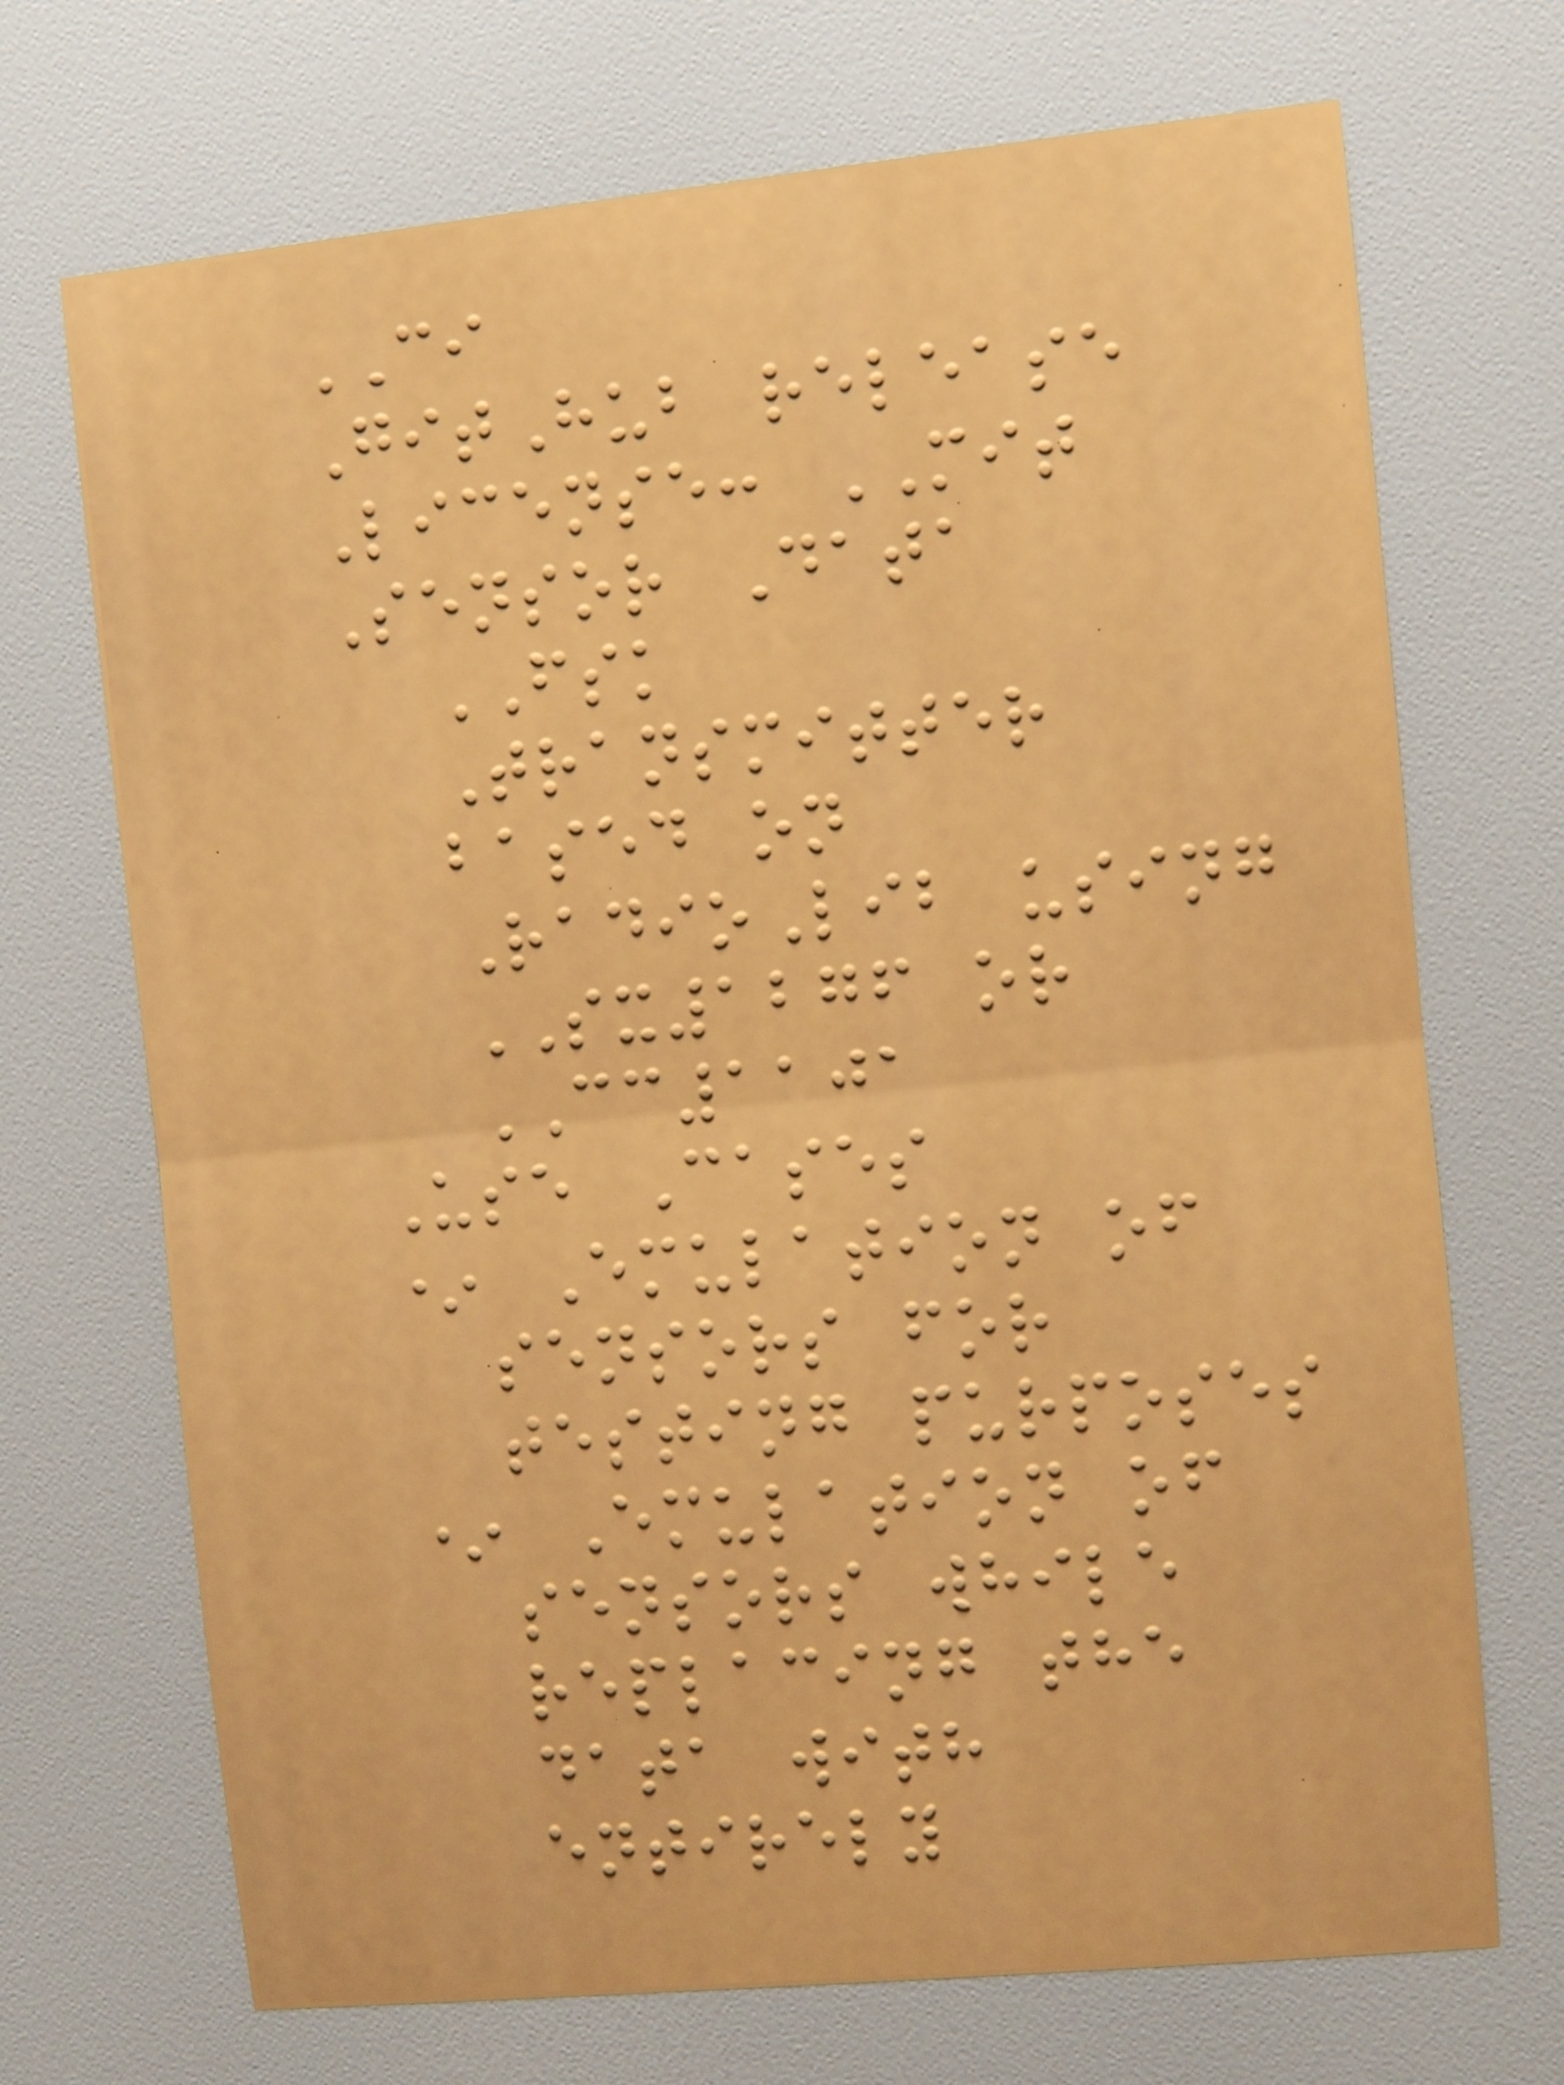CI
GitHub release
License: MIT
Sensor Data
FSK
Transmitter
based on
RadioLib using
SX1276 or
CC1101
Use Cases
* Emulation of
sensors for
testing purposes
* Emulation of
sensors while
replacing the
data with
entirely
